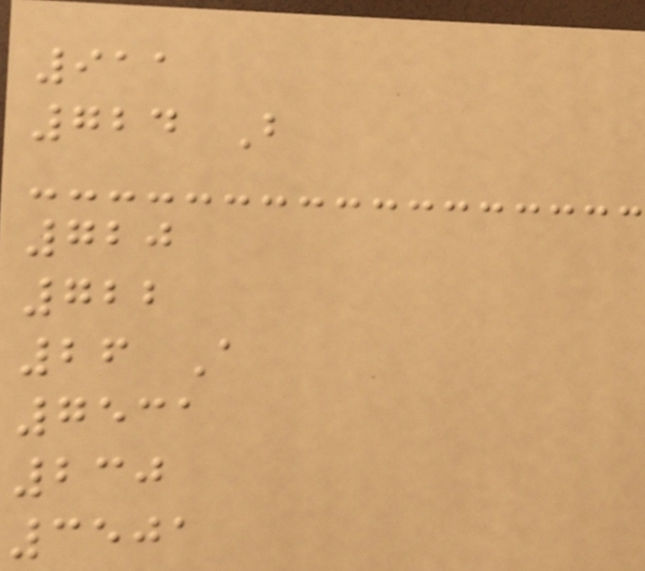911
724 B
720
722
26 A
7531
230
3501
